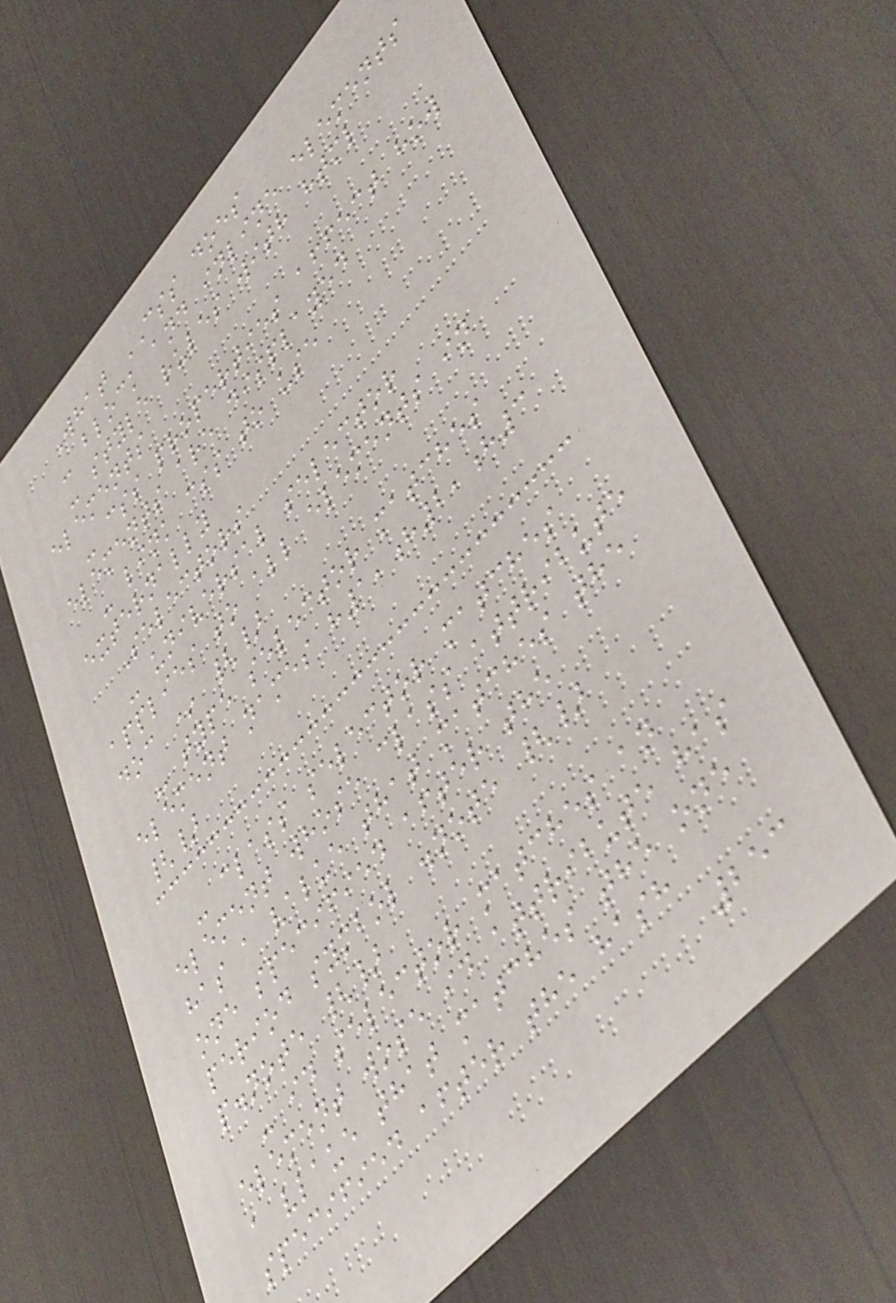What CSS does
- block and inline elements
- style rules with html
elements
- css properties affect how
elements are displayed
- link css to use
externally
Selectors
- universal selector
applies to all elements in
doc * {}
- type selector matches
element names h1,h2,h3
{}
- class selector matches
element whose class attribute
has a value that matches the
one specified after the
period symbol .note {}
p.note {}
- id selector matches an
element wose id attribute has
a vlaue that matches the one
specified after the hash
253
